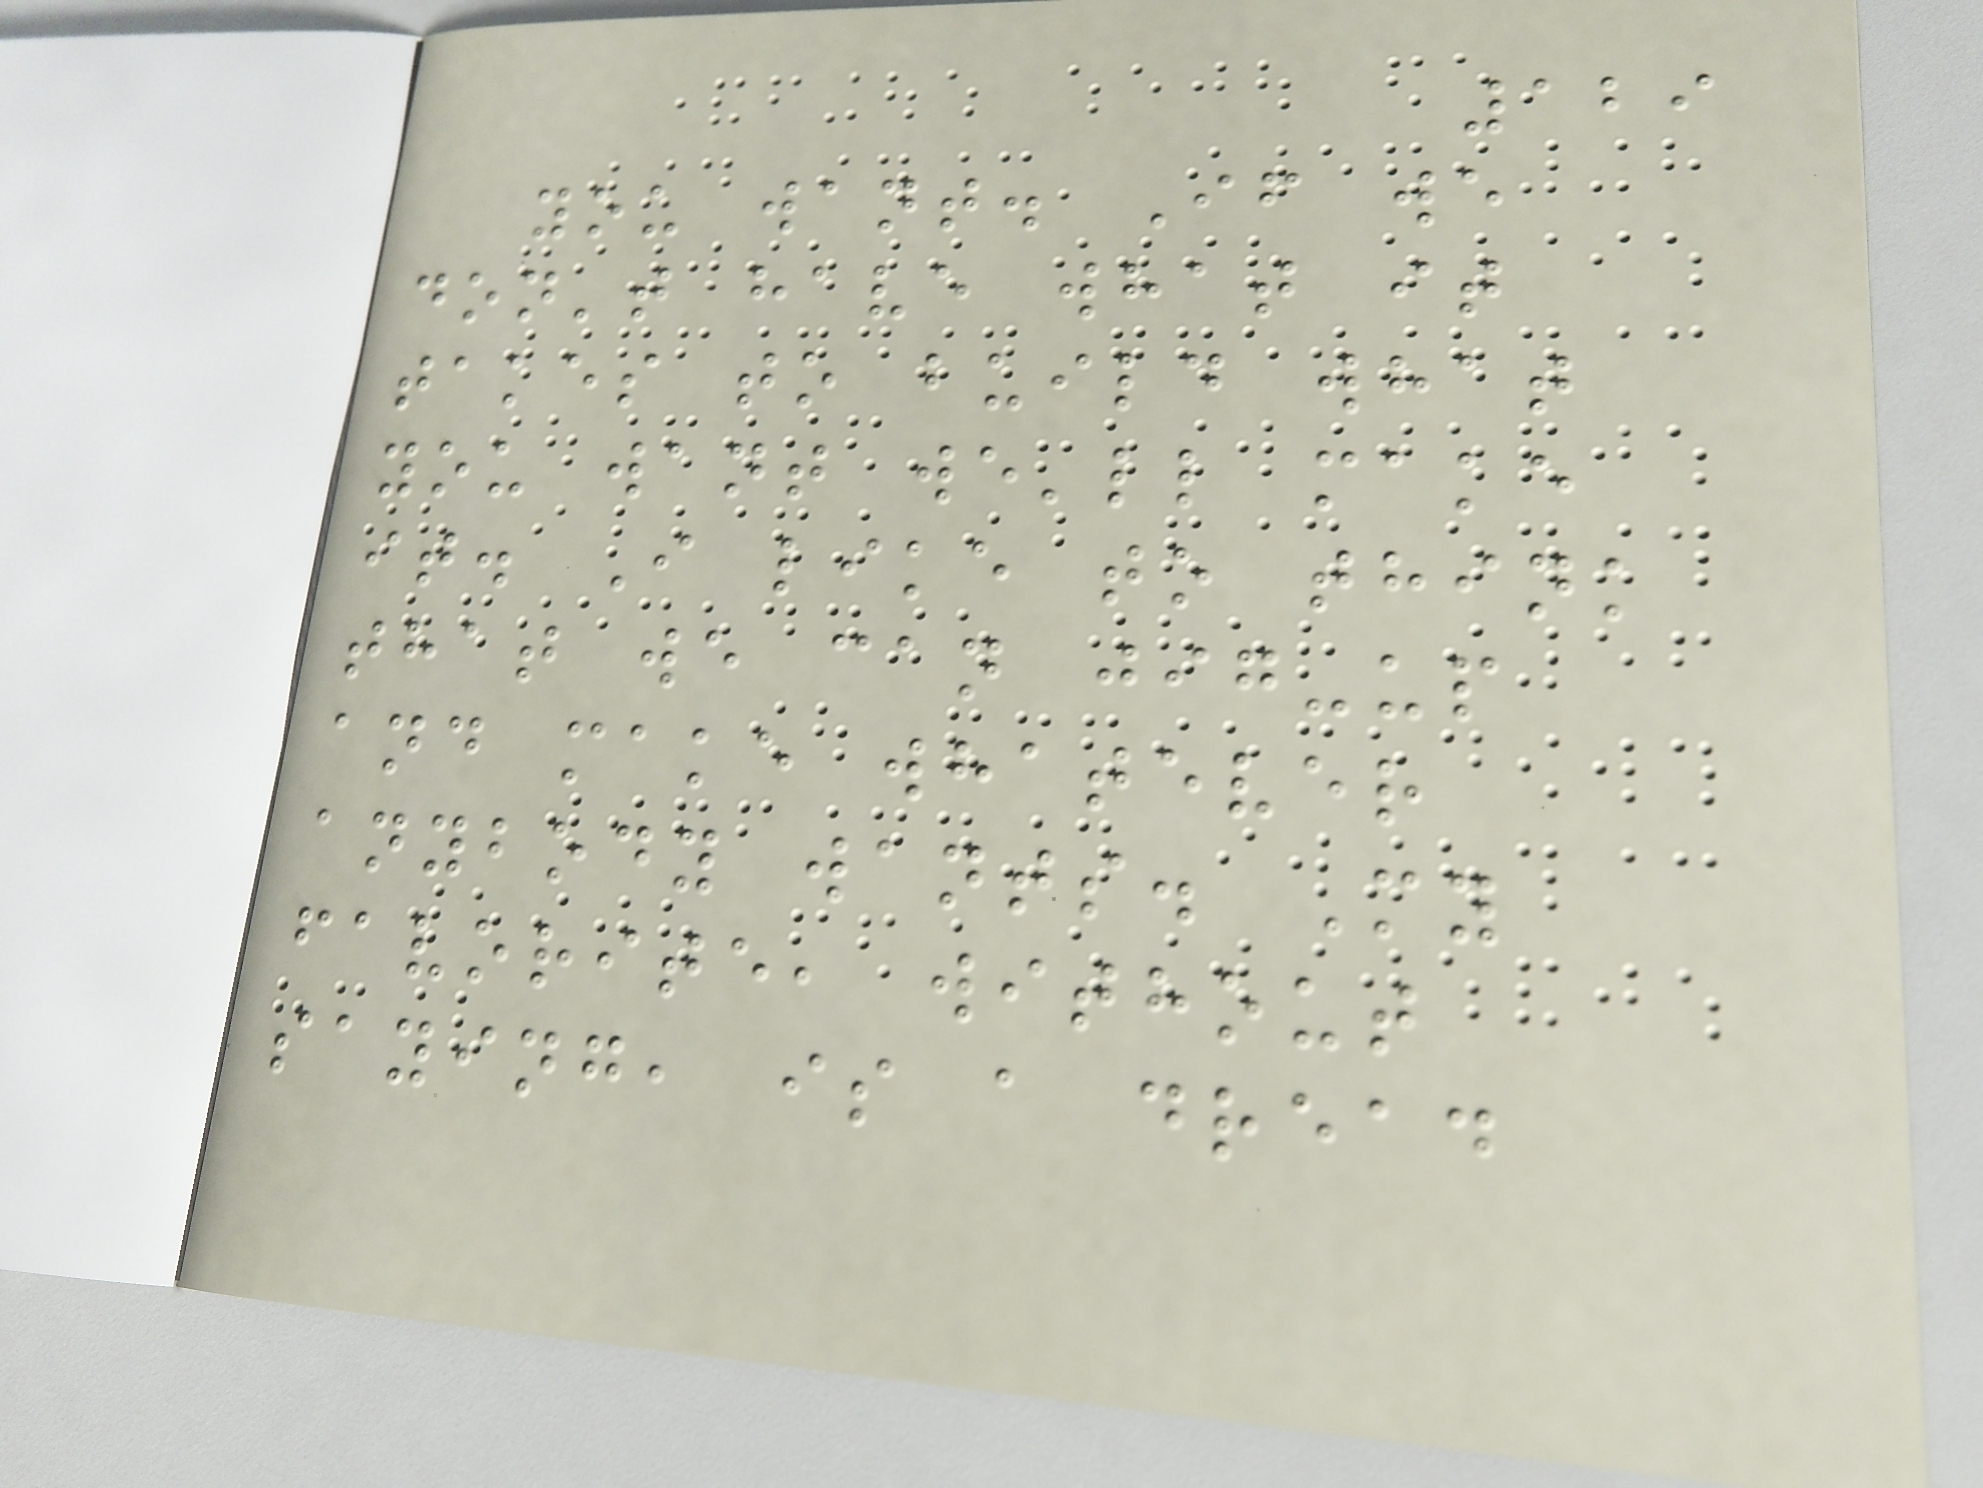129
you want. If we
don't have what it
takes to build what
you want we'll make
it. I like to think
that we can jig-up
and make whatever
anybody wants. My
favorite, without
saying, is a dread
